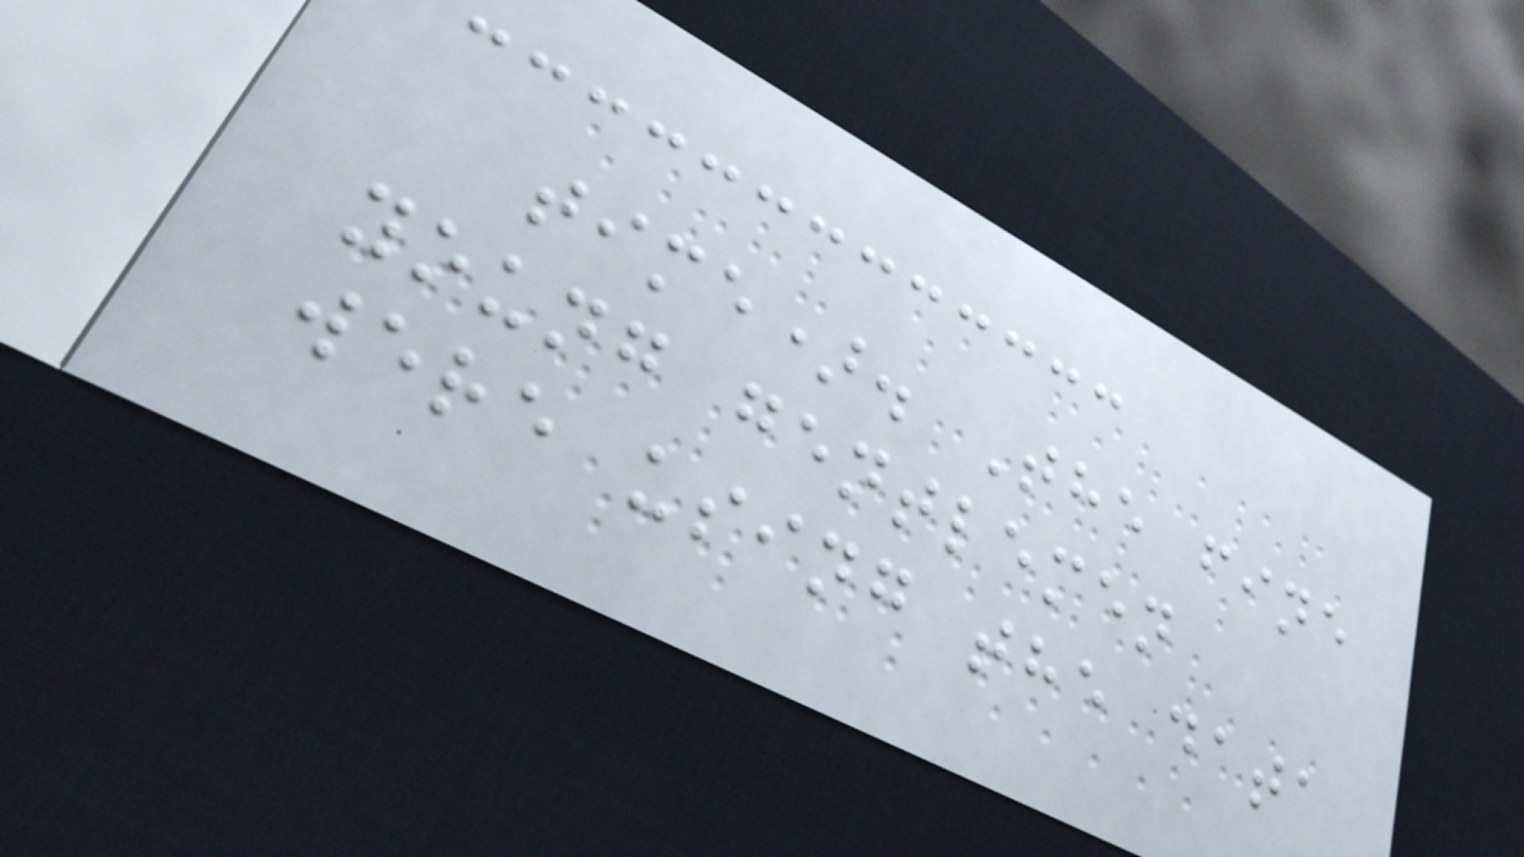time). The fine
young gentlemen
were using the data
